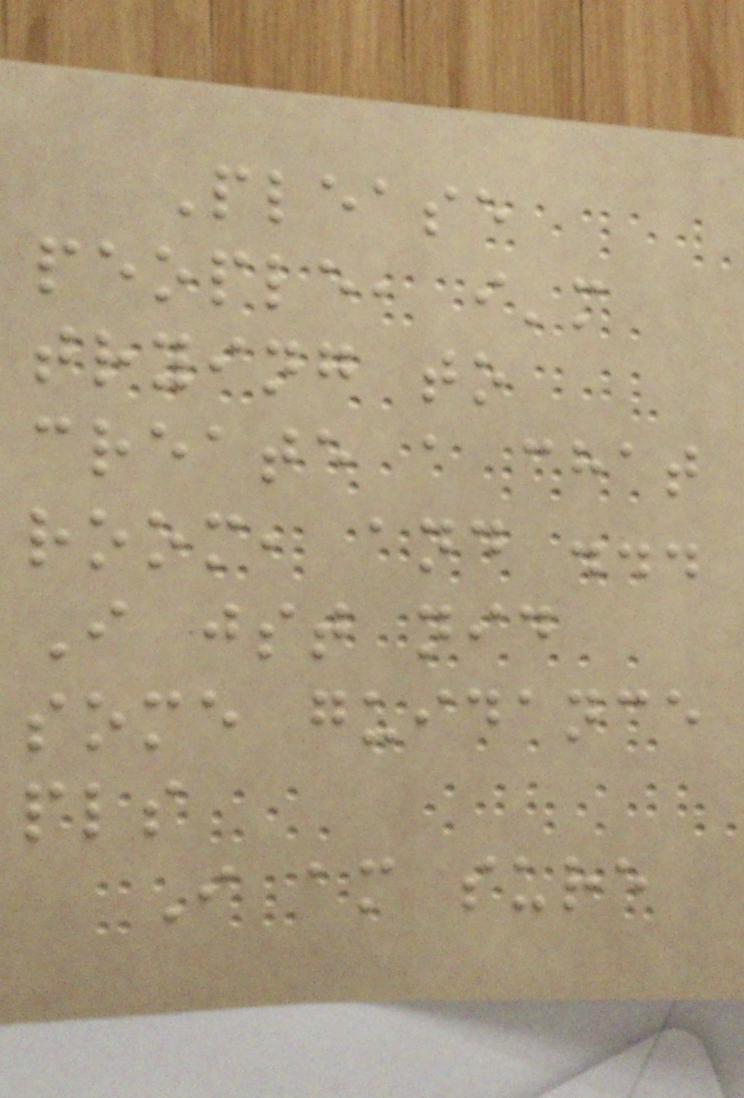Please
people, i'm
trying to
create a chat
room, and ...
I jst nid
some guidance
pls
I am sure
